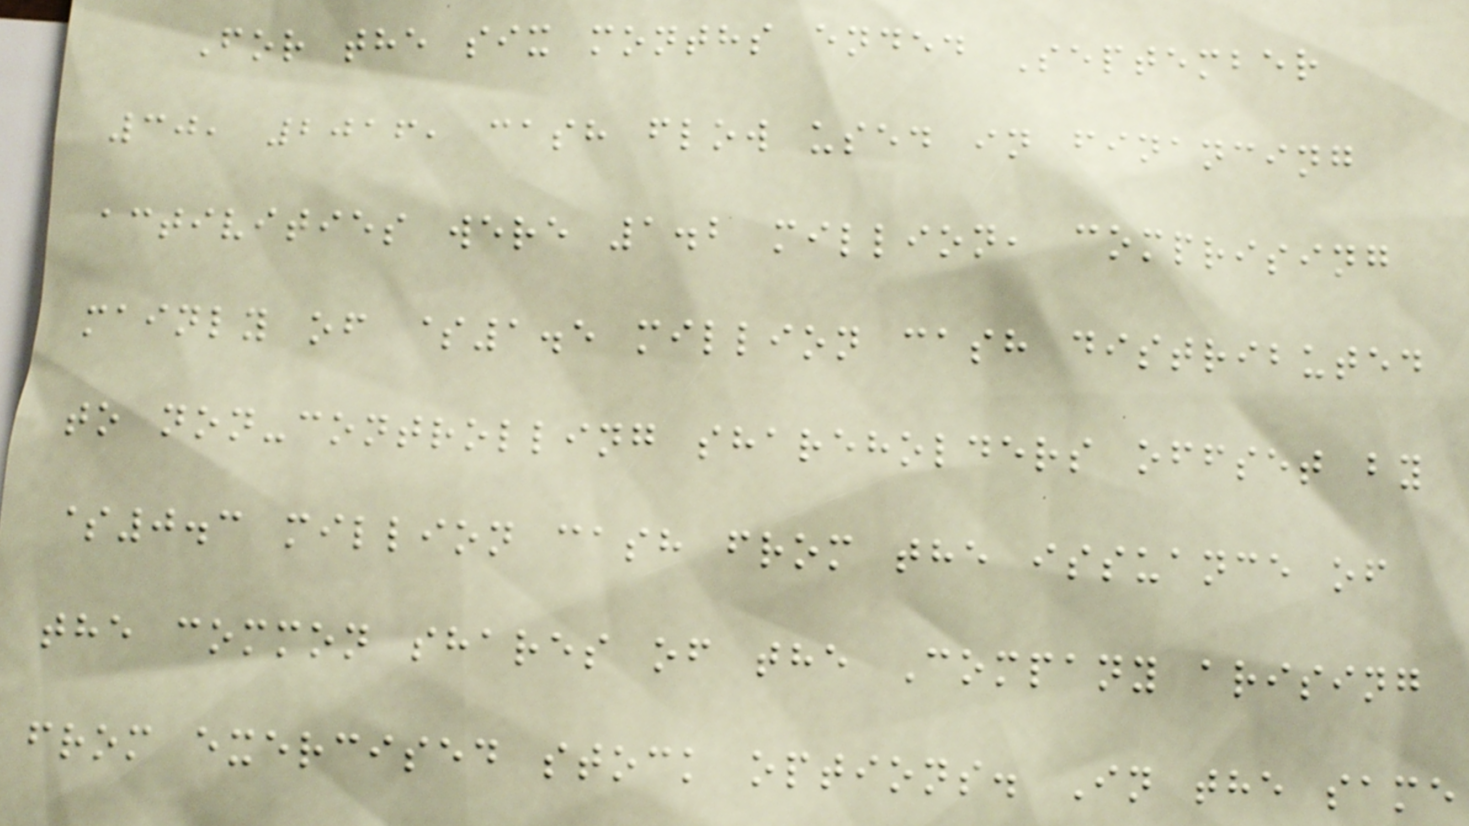For the six months ended September
30, 2016, cash flow used in financing
activities were 1.2 million, comprising
mainly of $1.5 million cash distributed
to non-controlling shareholders offset by
$0.3 million cash from the issuance of
the common shares of the Company arising
from exercised stock options. In the same
